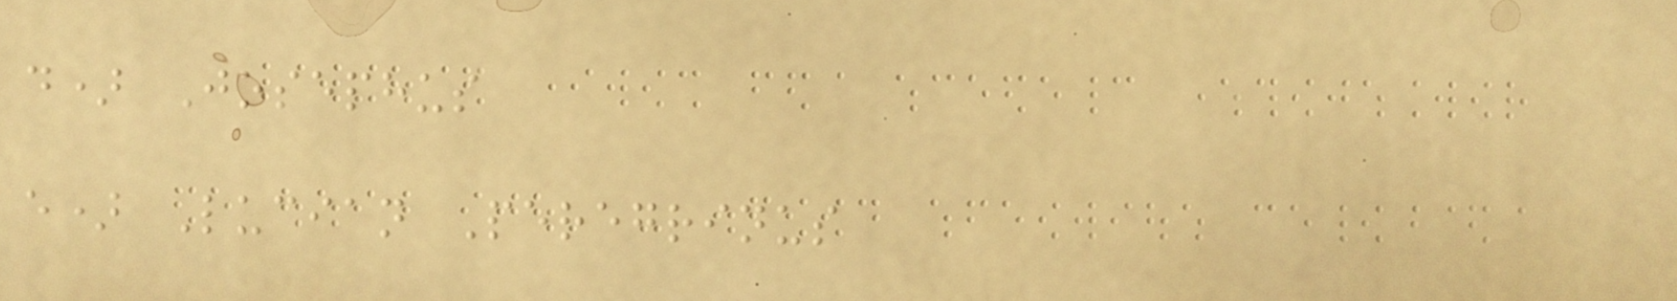d) Josephus
e) Lucian Peregrinus
